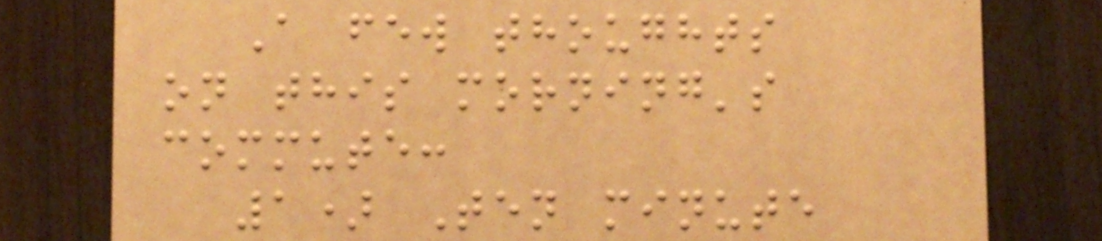A few thoughts
on this morning's
commute:
1) Ten minute
